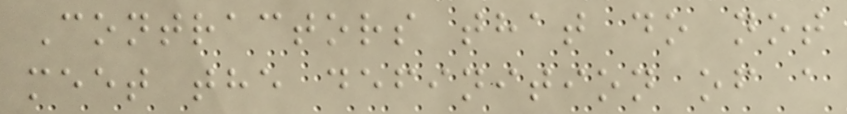Contractors that do not
meet the definition of a
